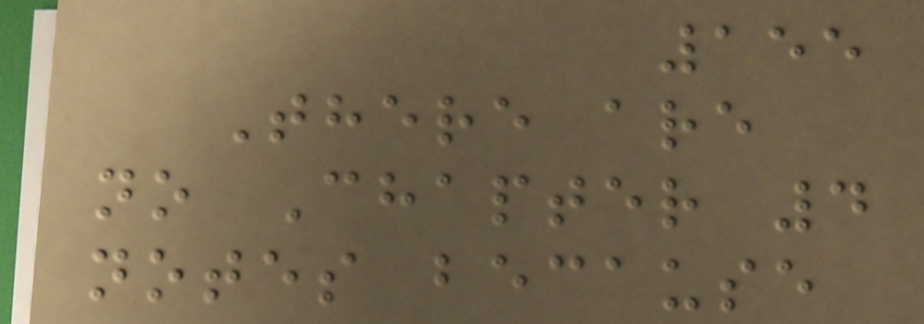155
There are
no Chapter 4
notes because
